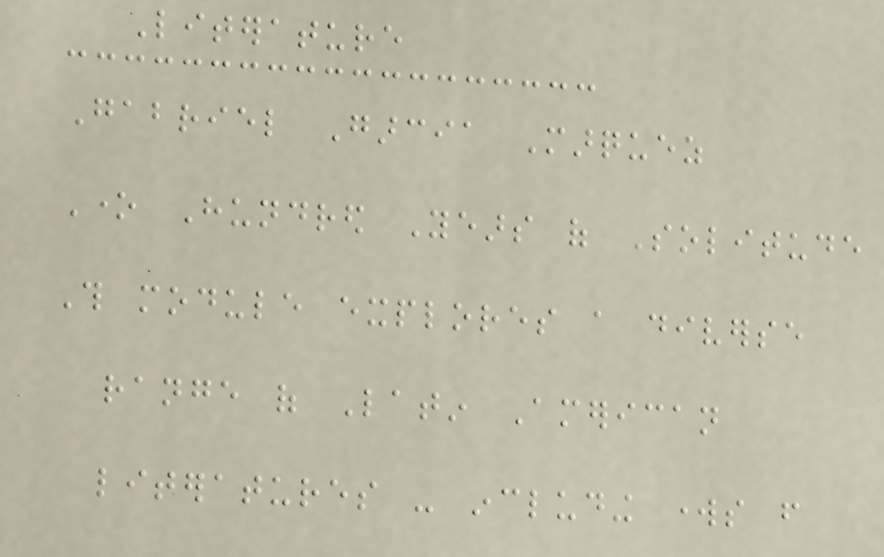Literature
Gabriel Garcia Marquez
One Hundred Years of Solitude
This module explores a diverse
range of Latin American
literatures - including works from
